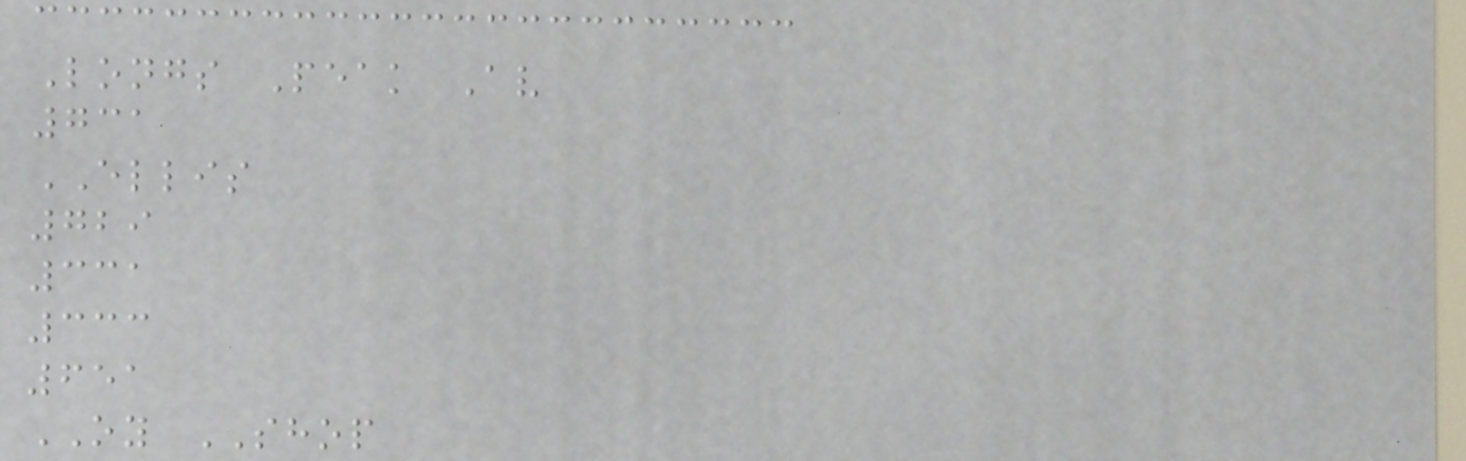Longs Peak Av
731
ELLIS
729
331
333
651
OY SHOP
